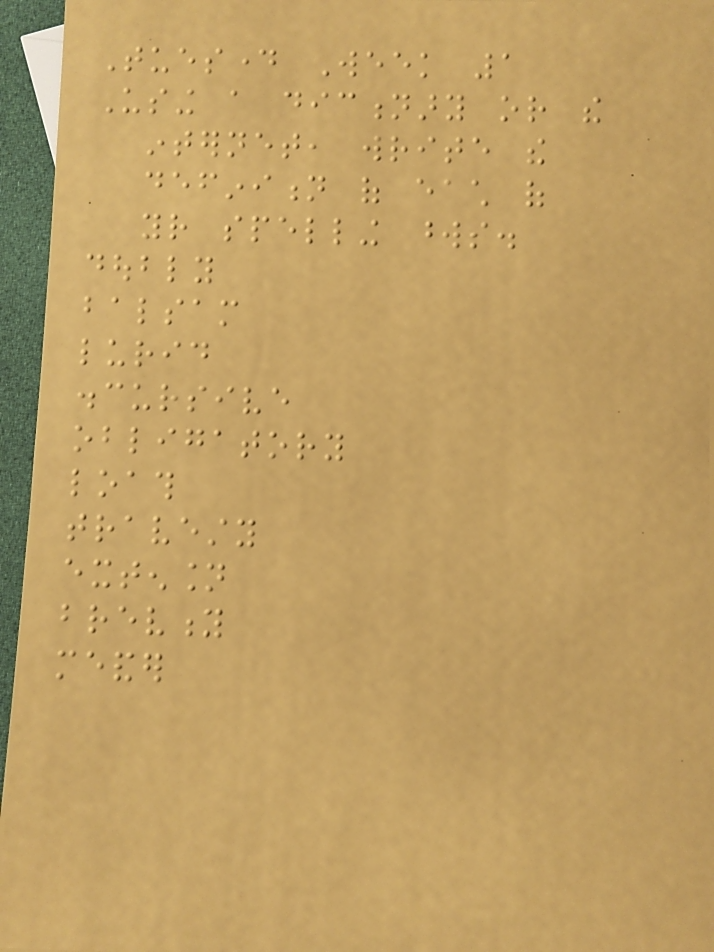Tuesday Week 1
Using a dictionary or the
internet, write the
definition of each of
your spelling words.
doubly
balsam
lurid
discursive
obligatory
loath
travesty
extension
brevity
meander
